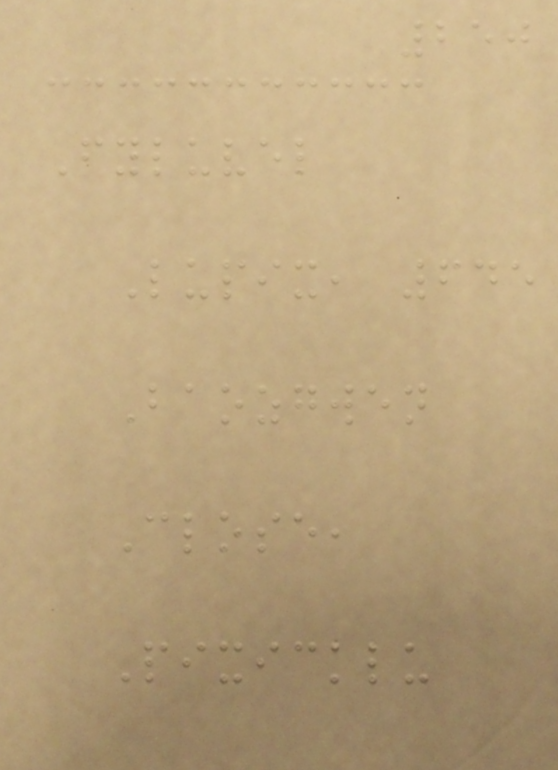250
Fyluvel
Lupix, 645
Baozgwen
Close,
Pixicklu
